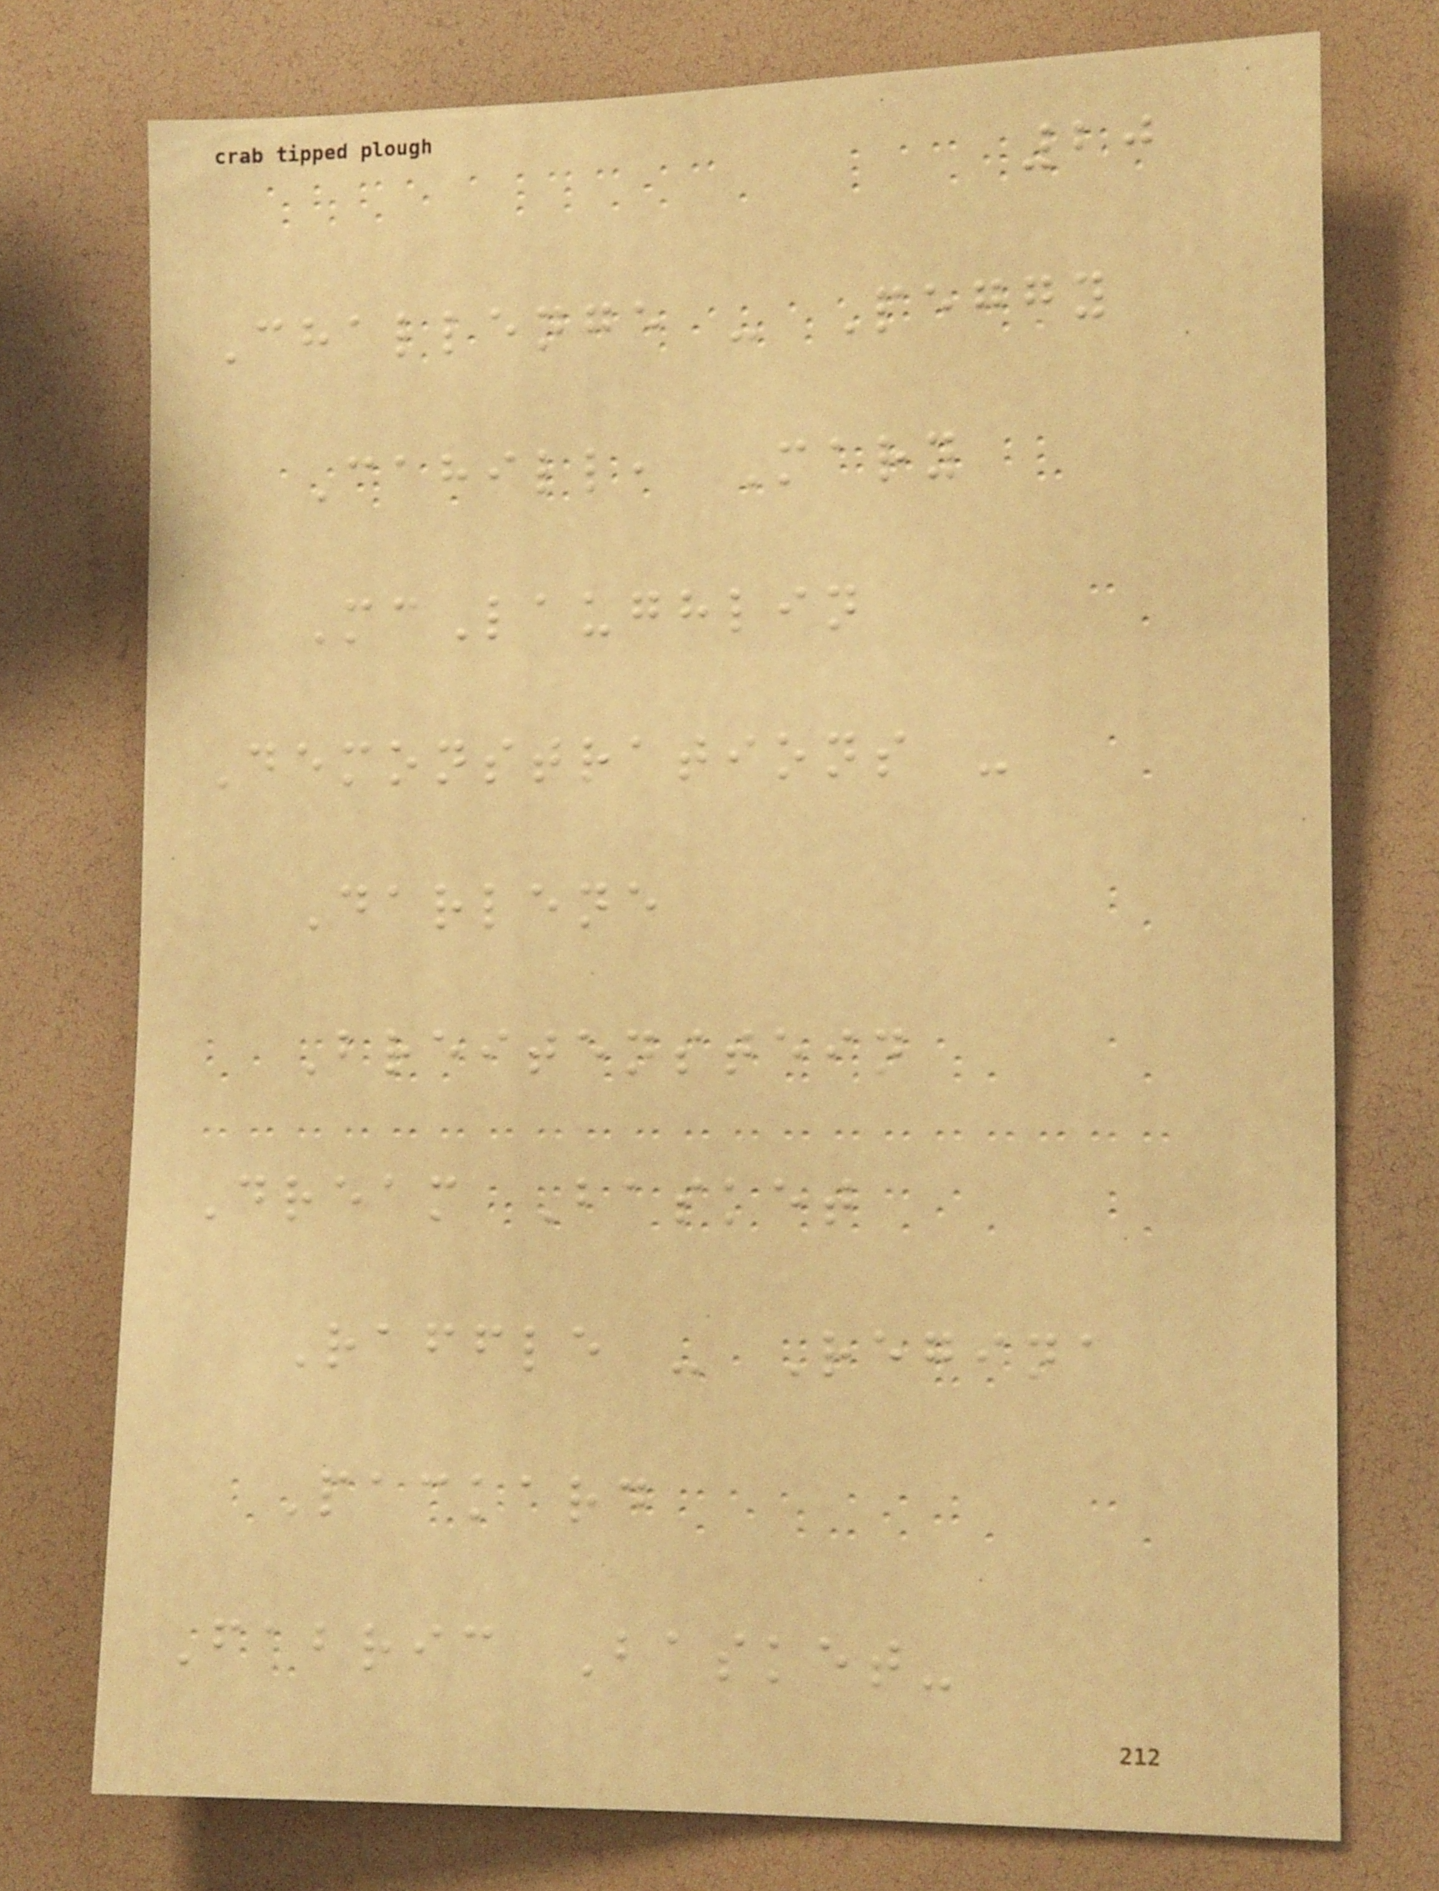20
Challenge - Peggy
Cahill, Mary
McLaughlin
Demonstrations -
Darlene
Breitenstein
Dream Basket
Raffle - Regina
Packard
Fabric Basket-
